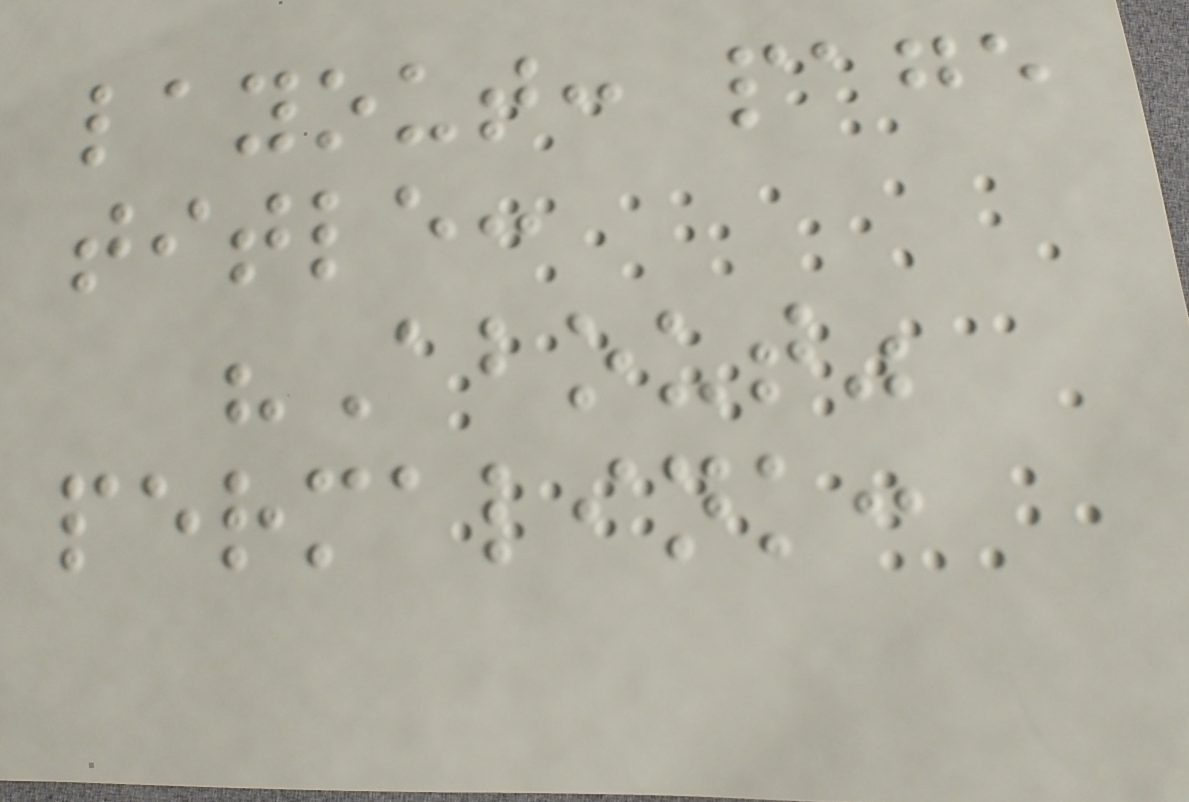layout: page
title:
"About"
permalink:
